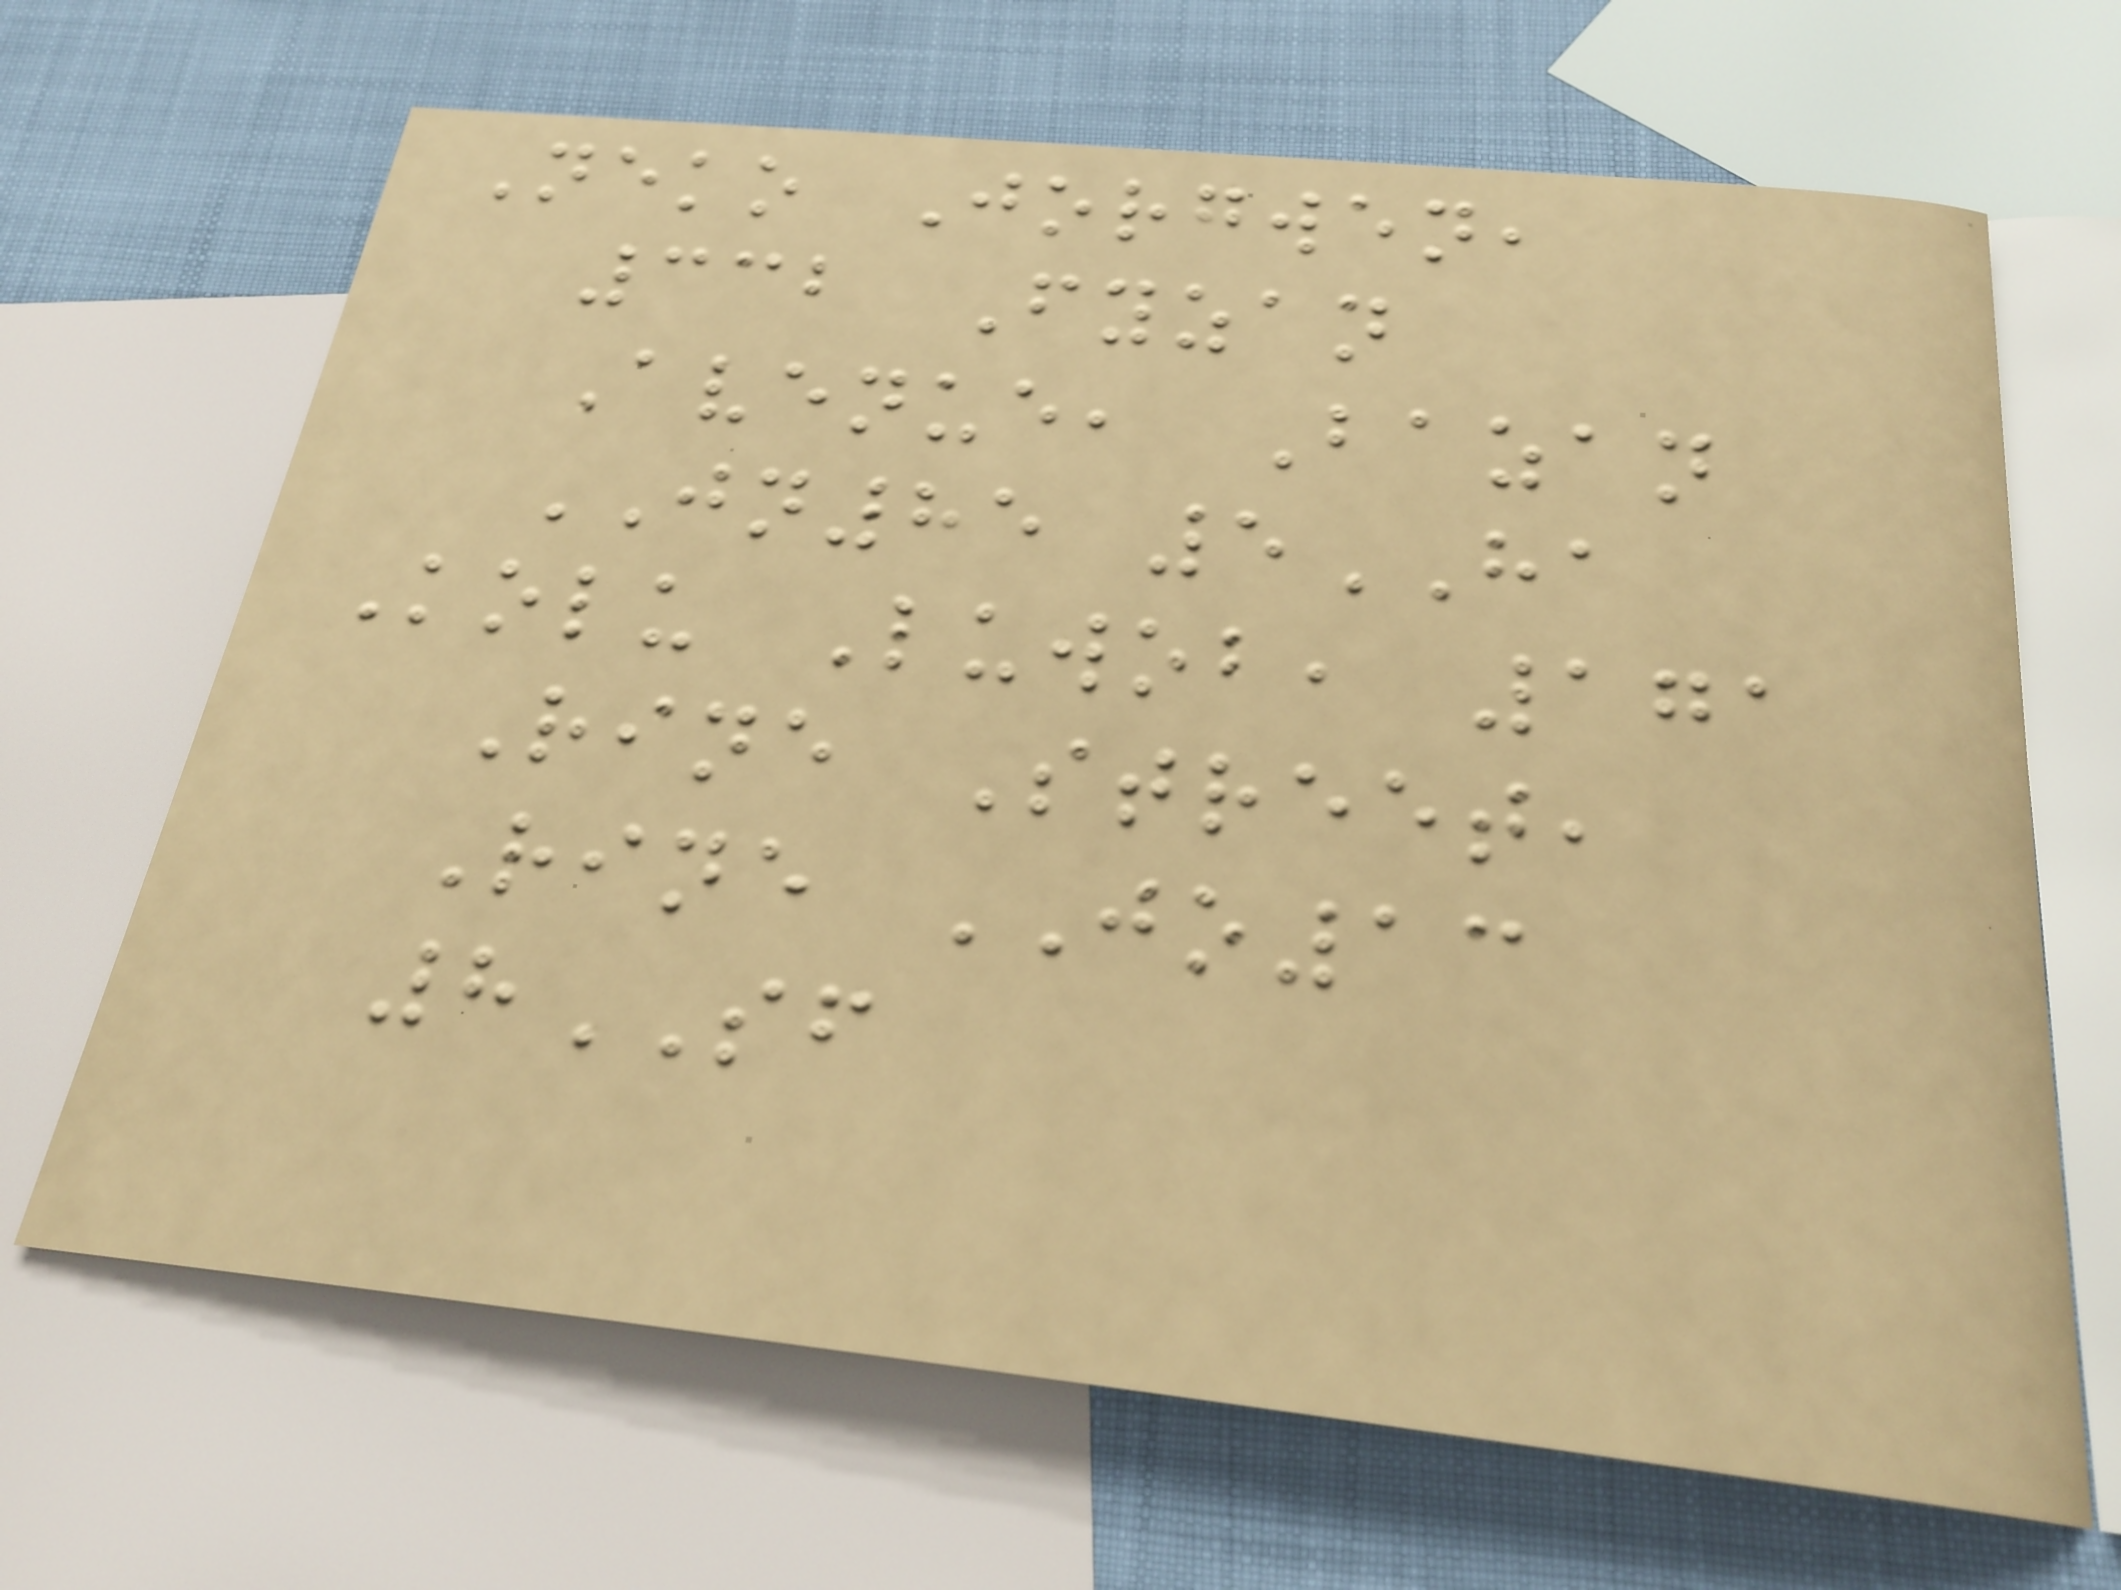Neko Jorgwen,
332 Fyzan
Avenue, Bazan
JN85 5HA
Kolu Luwob, 171
Rine Street,
Rine JO13
8SF
